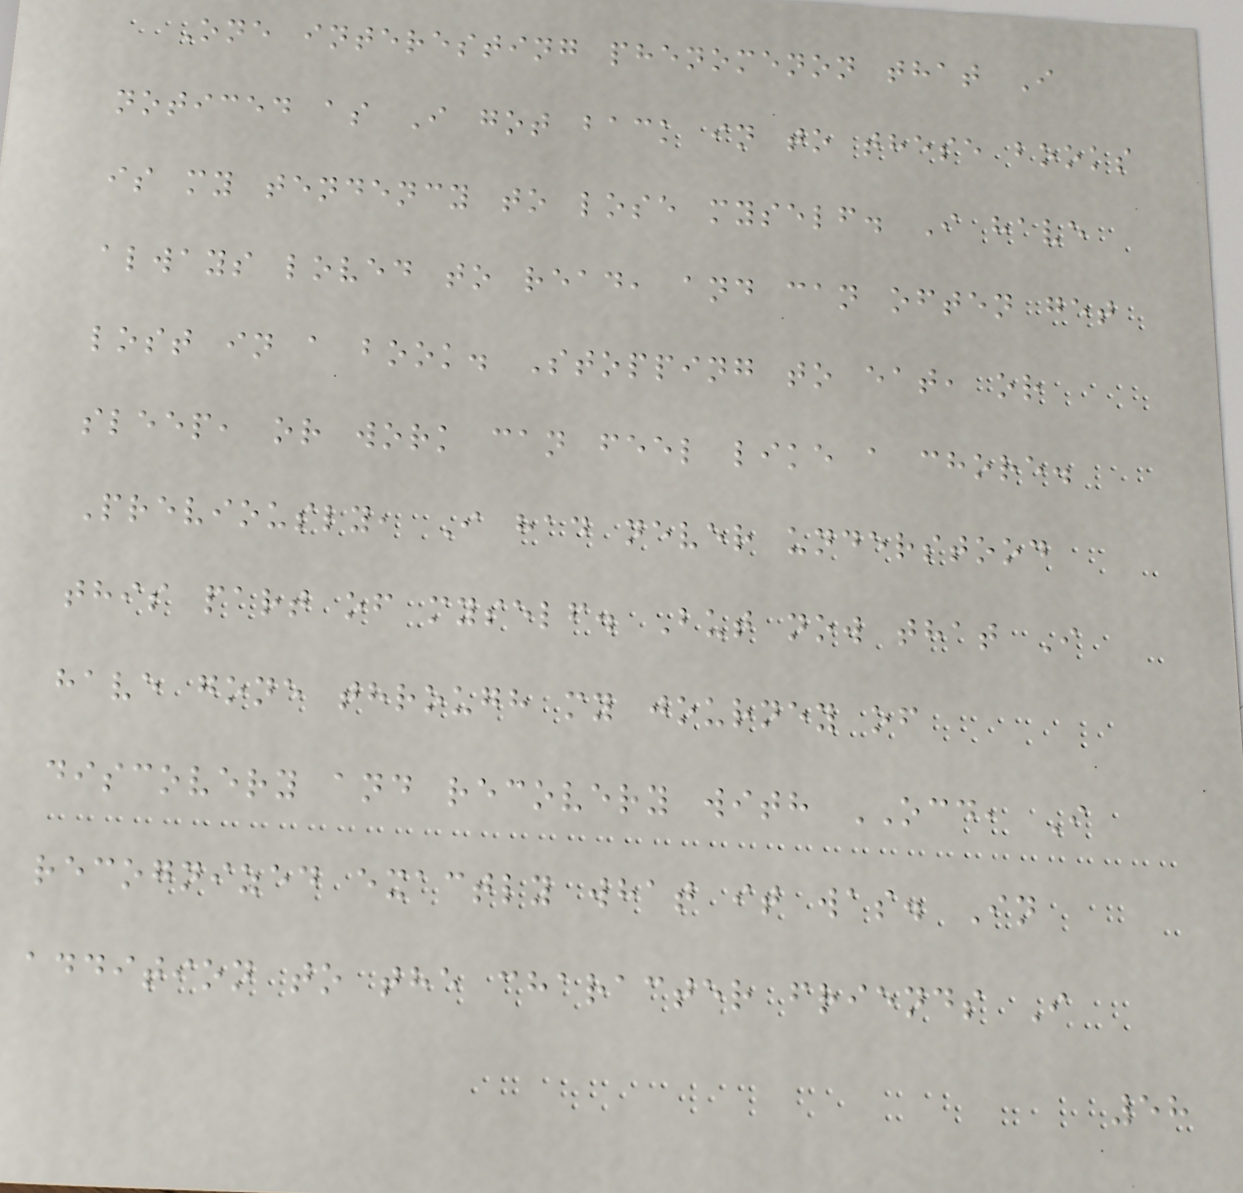One interesting phenomenon that I
noticed as I got back in to these books
is my tendency to lose myself. I have
always loved to read, and can often get
lost in a book. Stopping to eat, or
sleep, or work can feel like a chore.
Previously, I had never understood
this part of myself. But now that I
have gone through my journey of
discovery and recovery with OCD, I
recognized exactly what it was. In
addition to the character friends I
58
